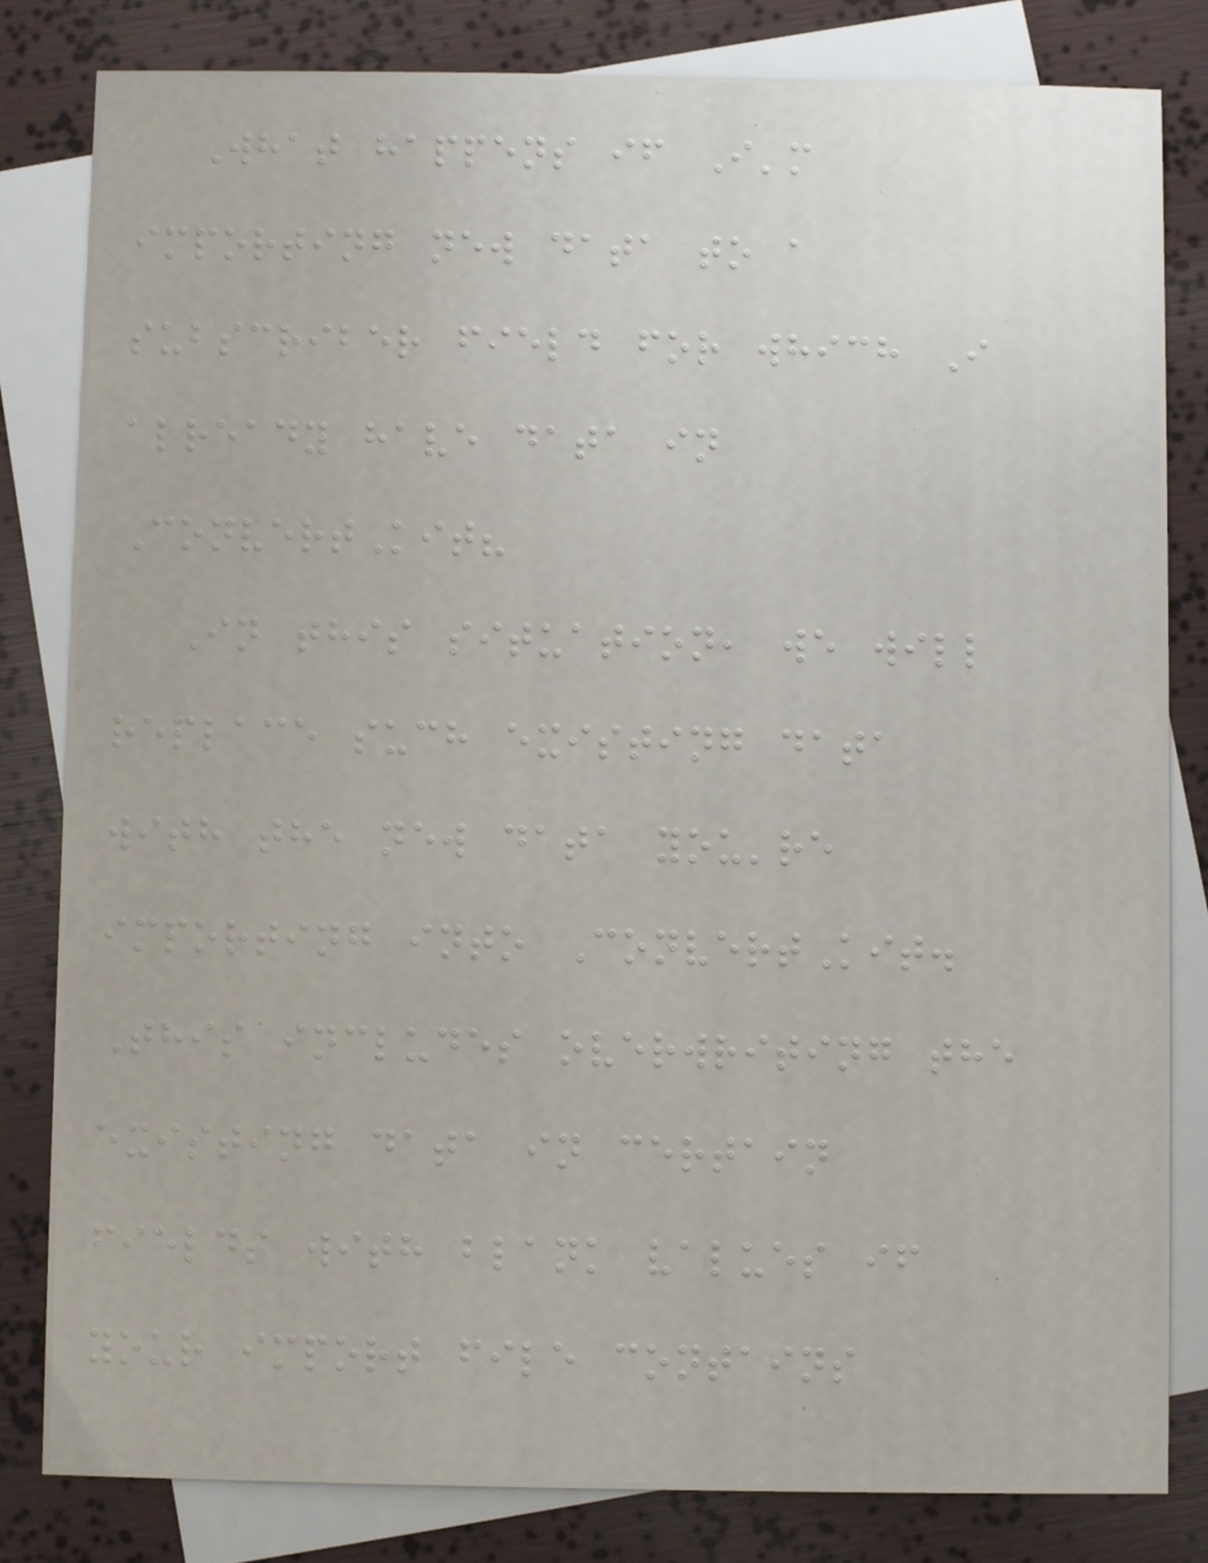What happens if I'm
importing new data to a
subscriber field for which I
already have data in
ConvertKit?
In this situation, we will
replace such existing data
with the new data you're
importing into ConvertKit.
This includes overwriting the
existing data in certain
fields with blank values if
your import file contains
